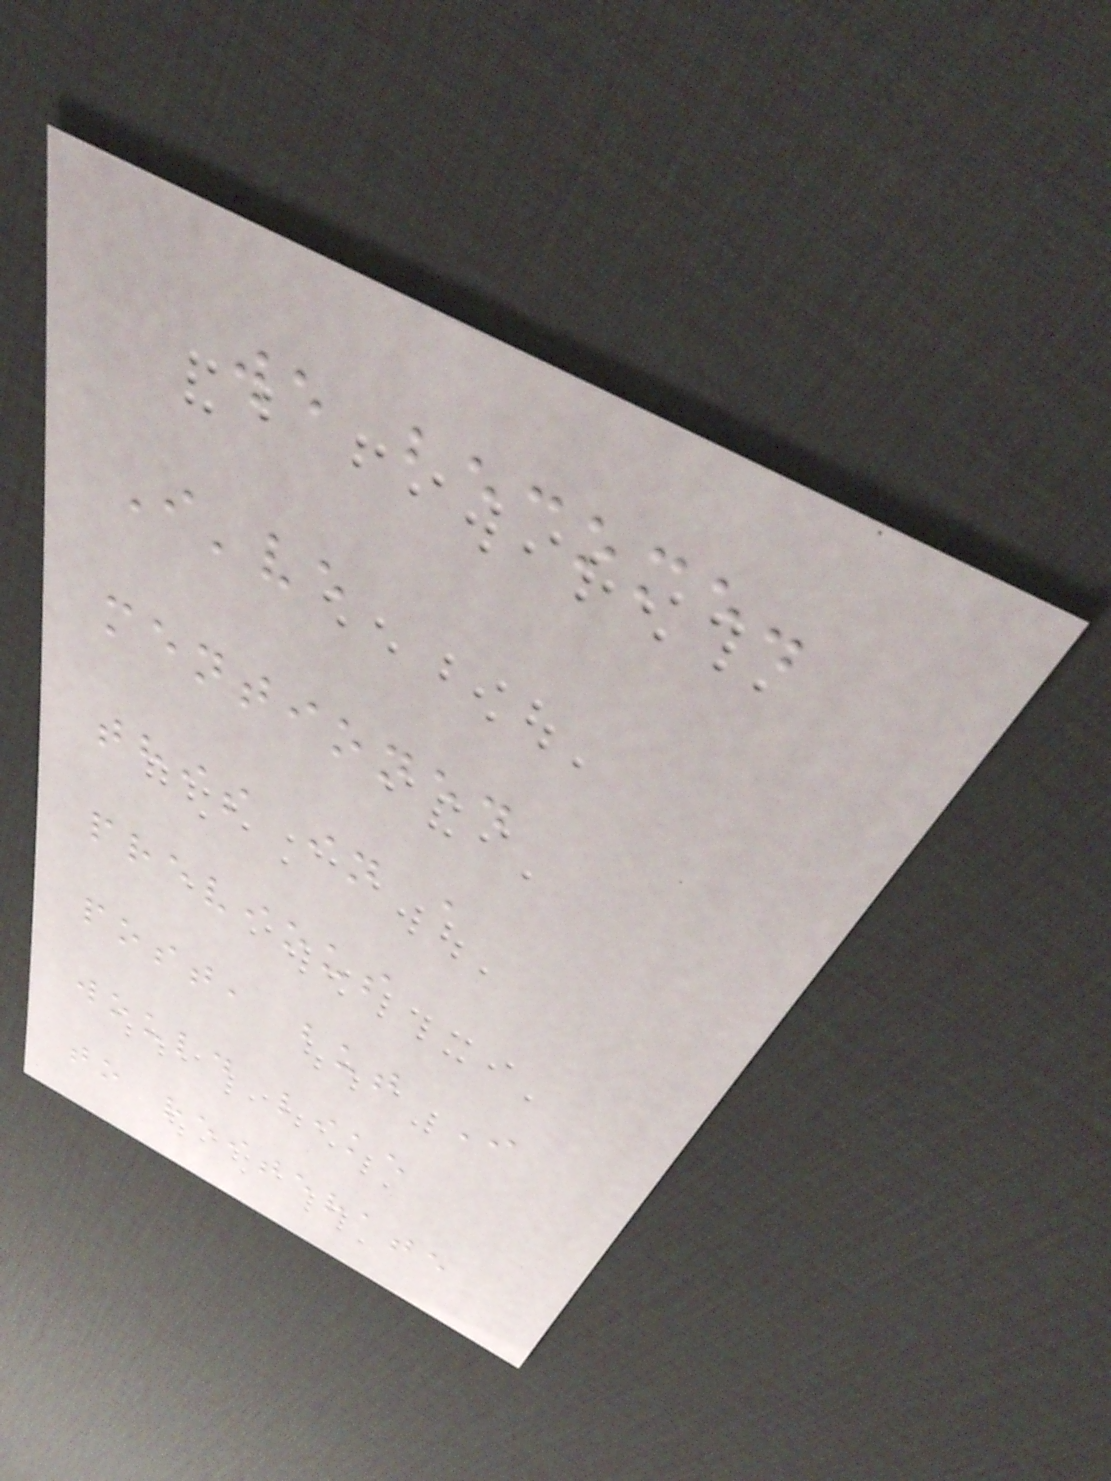we become.
I've
mentioned
this in a
previous
post, but I
would like
to reiterate
